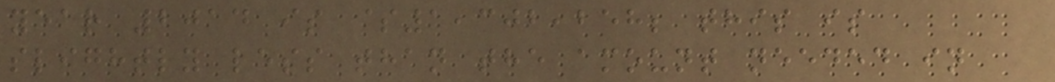year 2014 is $1,302,258; this is
slightly less than the amount needed in
